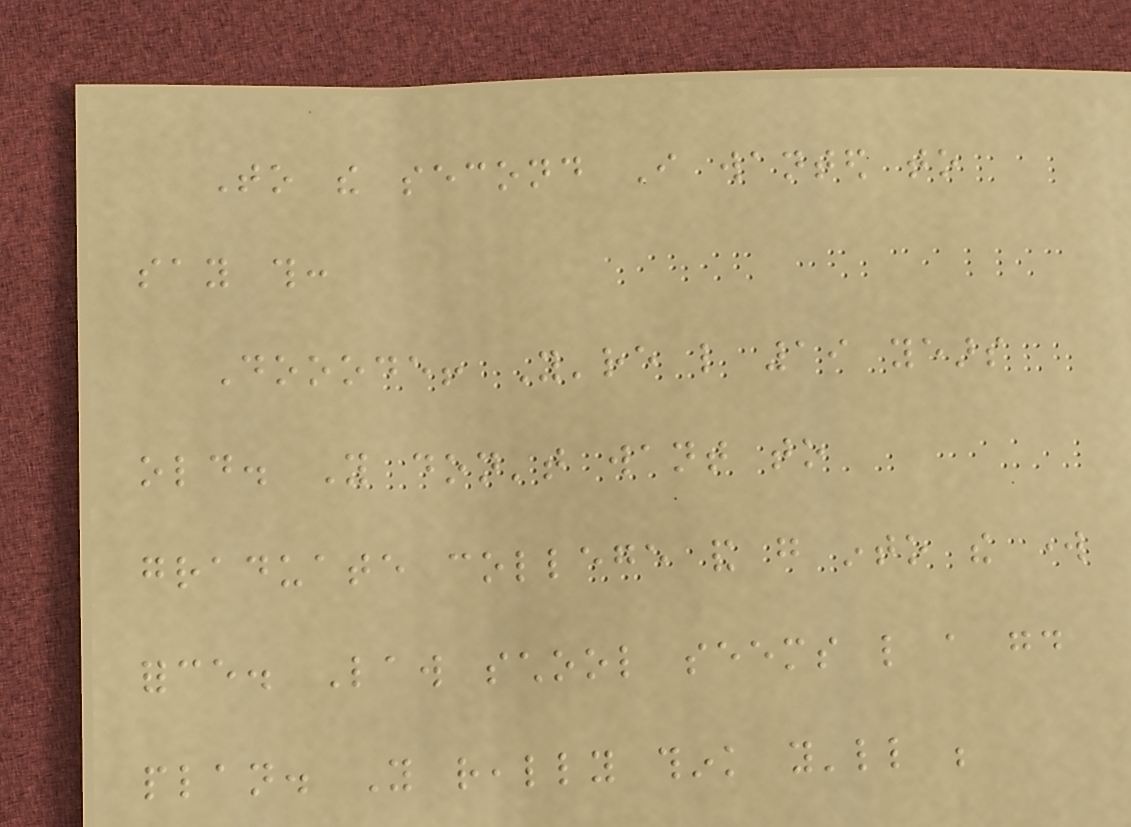To the second I wanted to
say this:
Dooode! You're like 19 years
old. You don't want to
graduate college and go into the work
force. Law school seems like a good
plan. You really think you'll be
